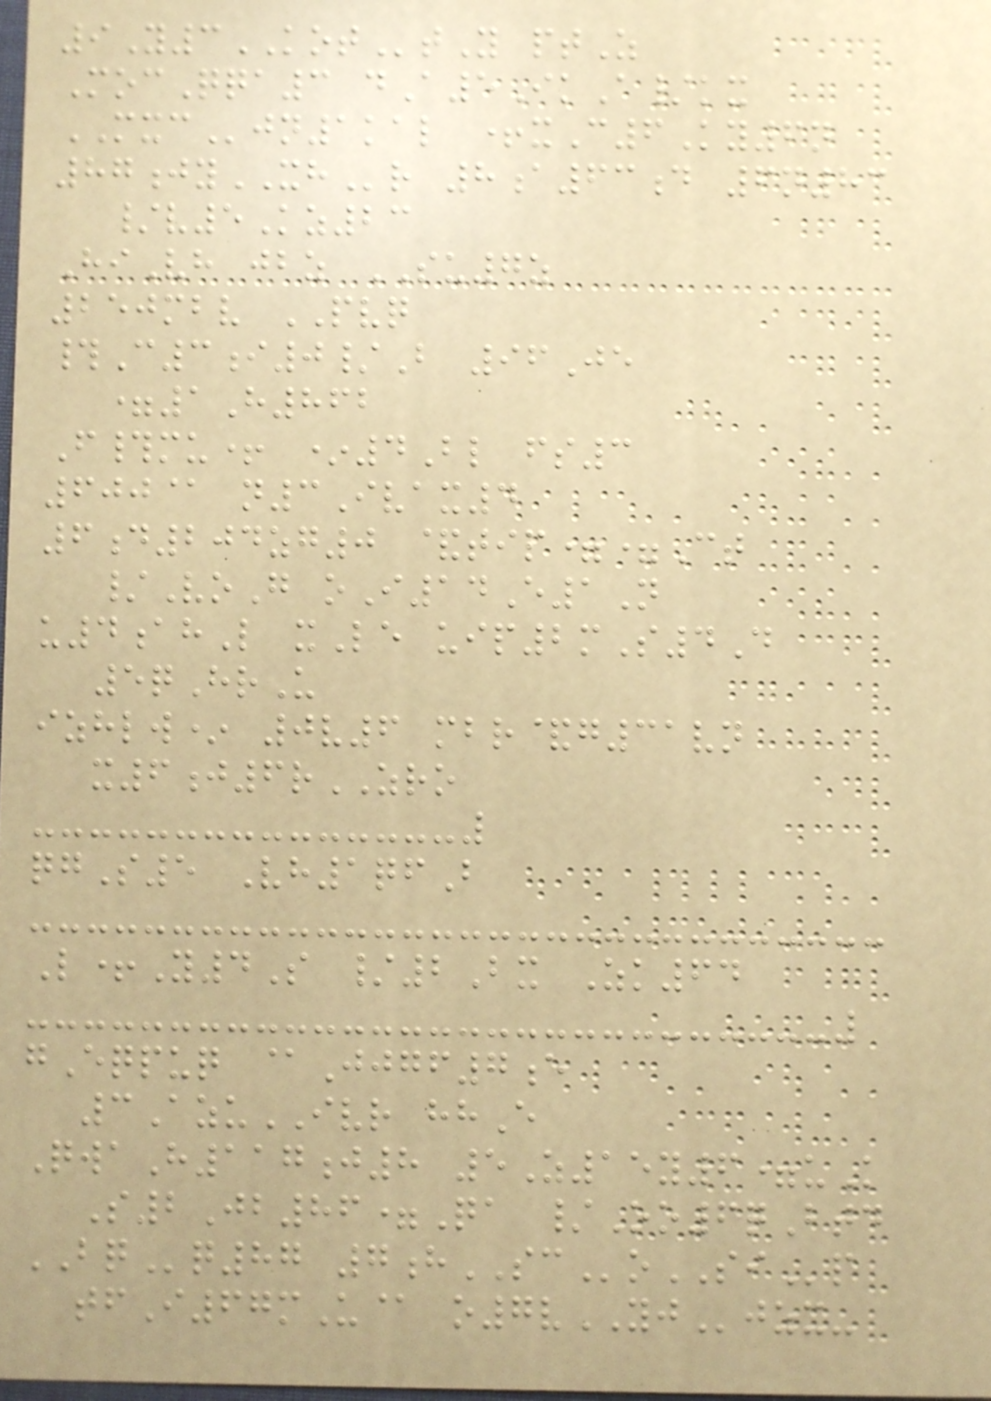9Y3KOTtY ptZ
MocQqa3 dA5IkA/kx
MXCjn1kal +xC6Ky6n
87jyXHr 8a63d 6n83
/v5Kz23
HiVh jbz SU7z
250mbv PVQ
#C3i0/B 96Je
=1H862
F#mu+ *4Bl fs3
600@ n3Ivax4
6d204zg0 &tip==Ct
/VoG oI14E1N
u4ahL xLe uip2mS4D
5qHrU
izhlw* 0v6 mbr&g31vn
x6j6rZRO
qgS5 Vh1qfB
L+Y4S /2Bx Zk64
gEqpuq @Jjgf7e
3AzuIVR hhE
QwaH117j8 5Z15y6=uK
S2Jb86=Qa /Oo6qBtd
BQq87 7hSCoSIp
tfI67mU@ o7vYJjzx-
